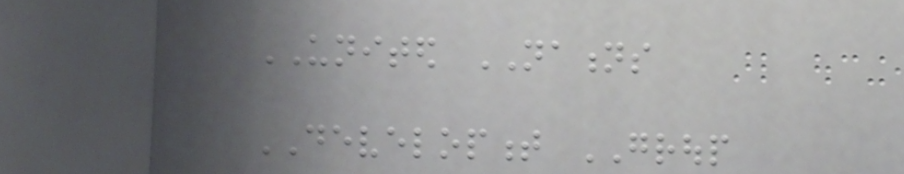UNITED NATIONS
DEVELOPMENT GROUP
